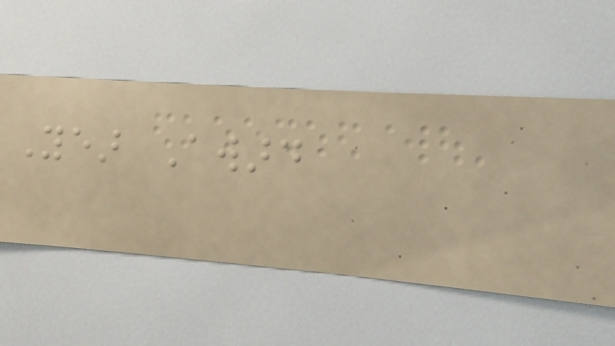Year Award
